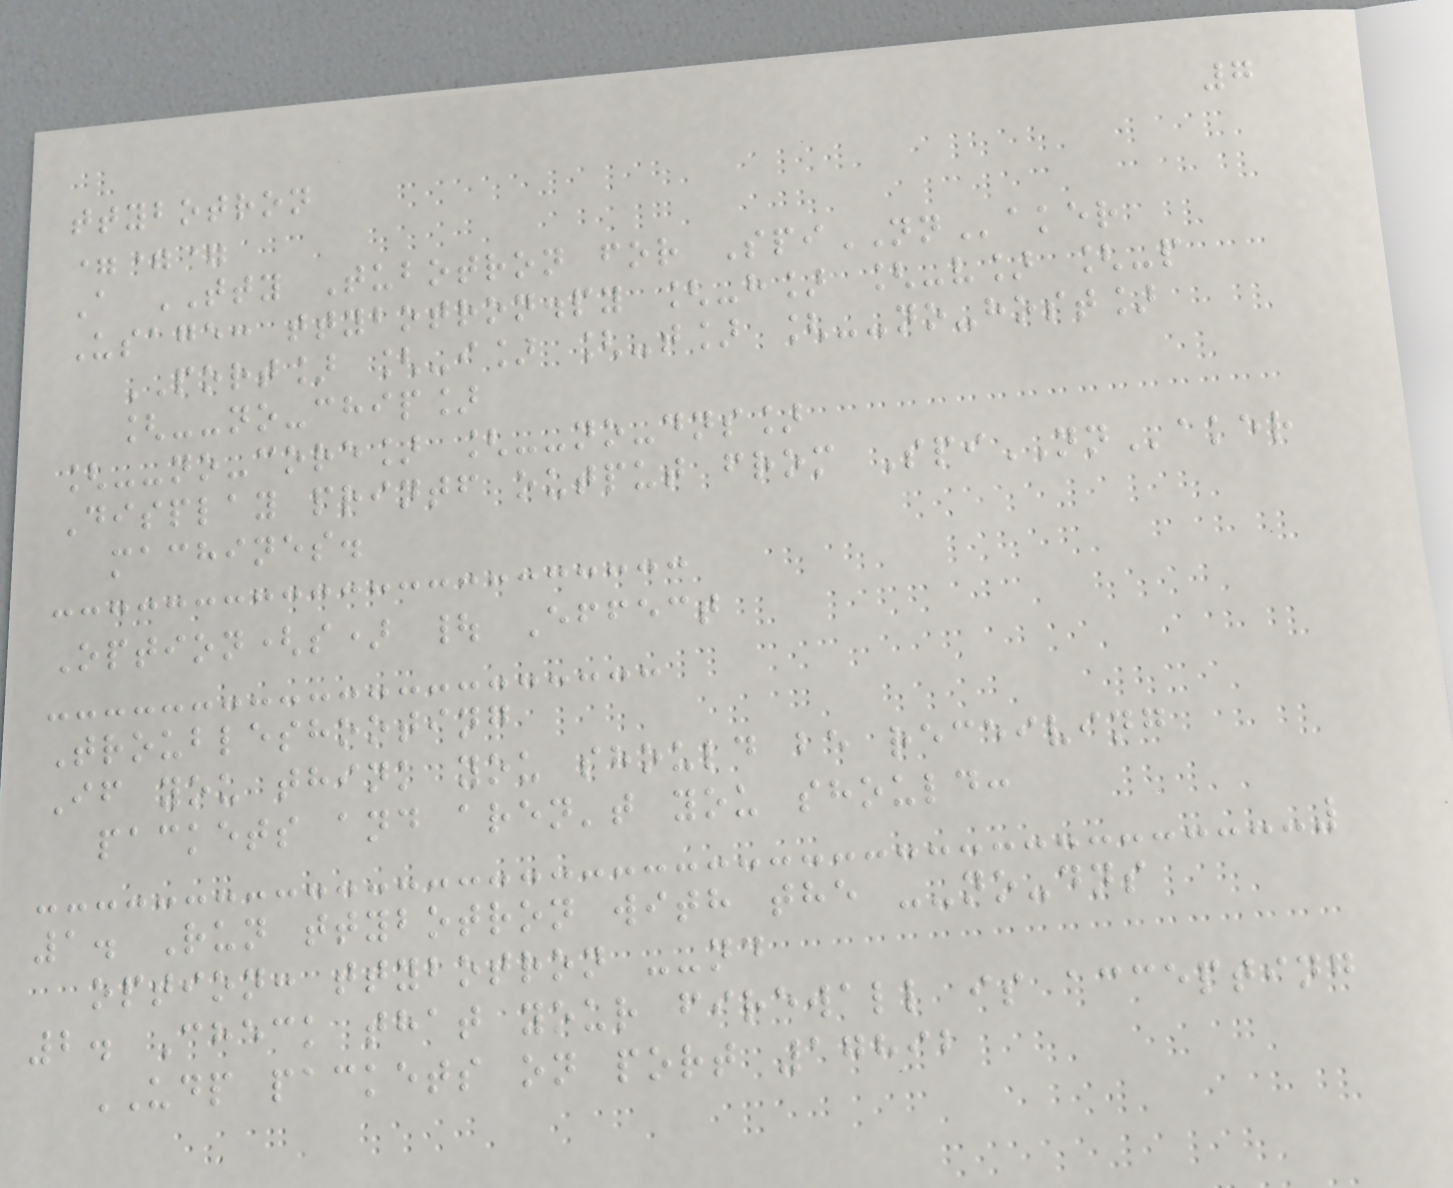7
ttybotron
===
A TTY Tubotron for SpiNNaker
Usage: ttybotron.py [-h] [-v] [-p
PORT] [-i] [-t] [--no-host]
[--no-chip]
[--no-core] [--no-dns]
Display printf output from SpiNNaker
machines.
Option(s) | Effect
Troubleshooting
If you think you should be receiving
packets and aren't you should:
1. Run ttybotron with the --no-dns
option: ttybotron --nd
2. Check that your firewall is accepting
UDP packets on port 17892
